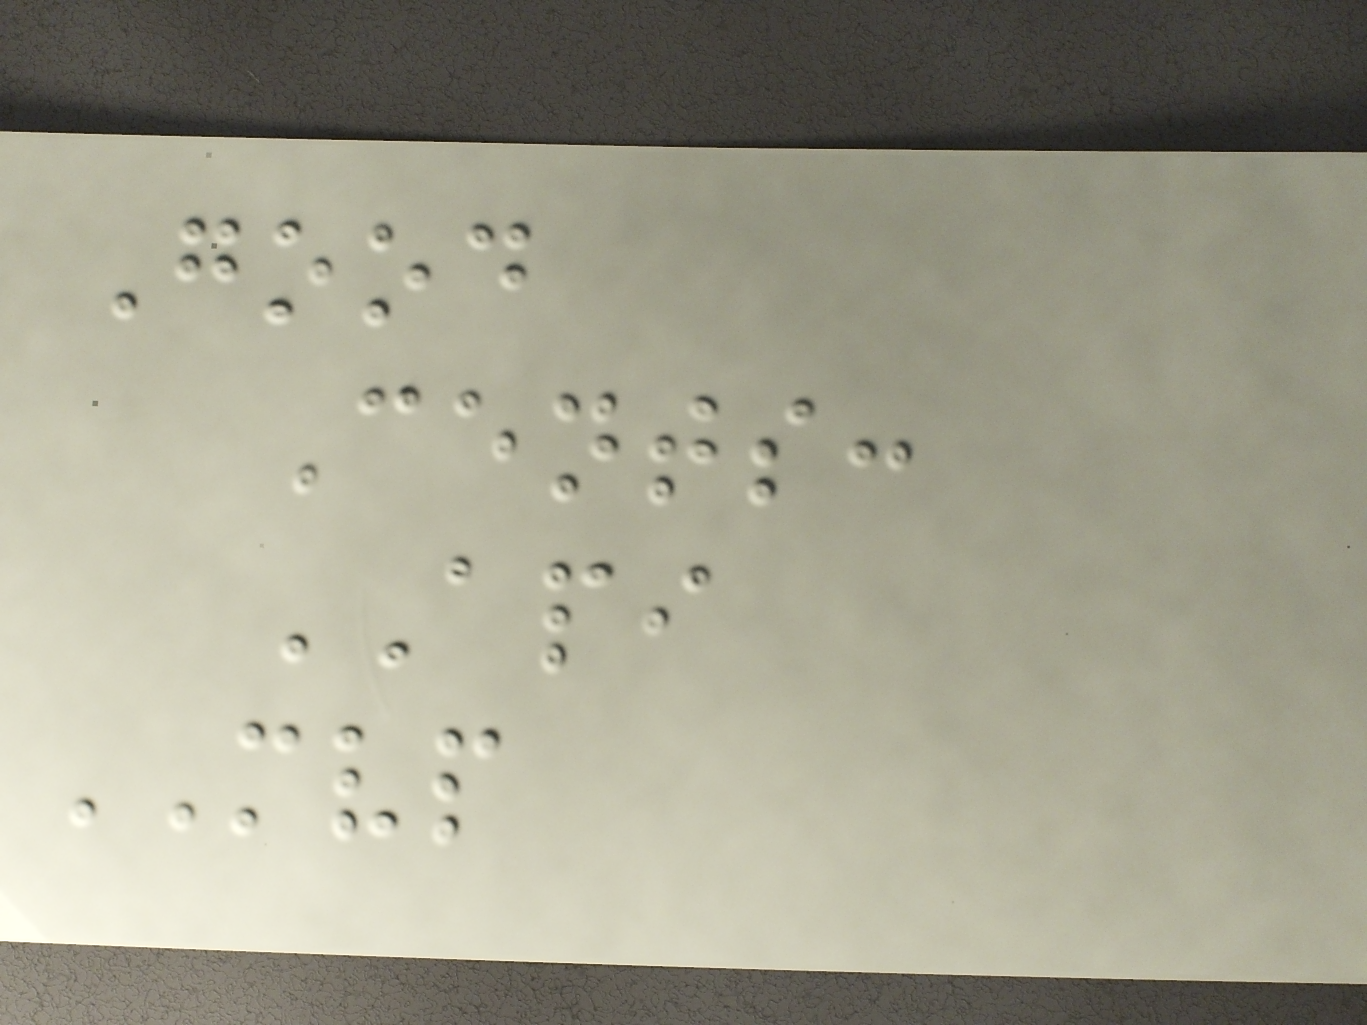Good
Cents:
API
MVP
